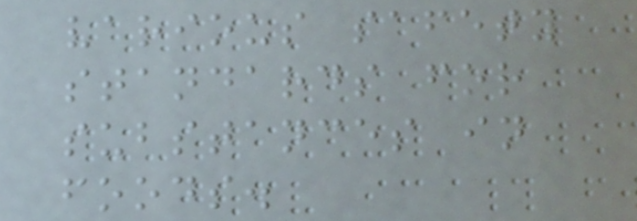various safety
standards for
substances in
foods.
